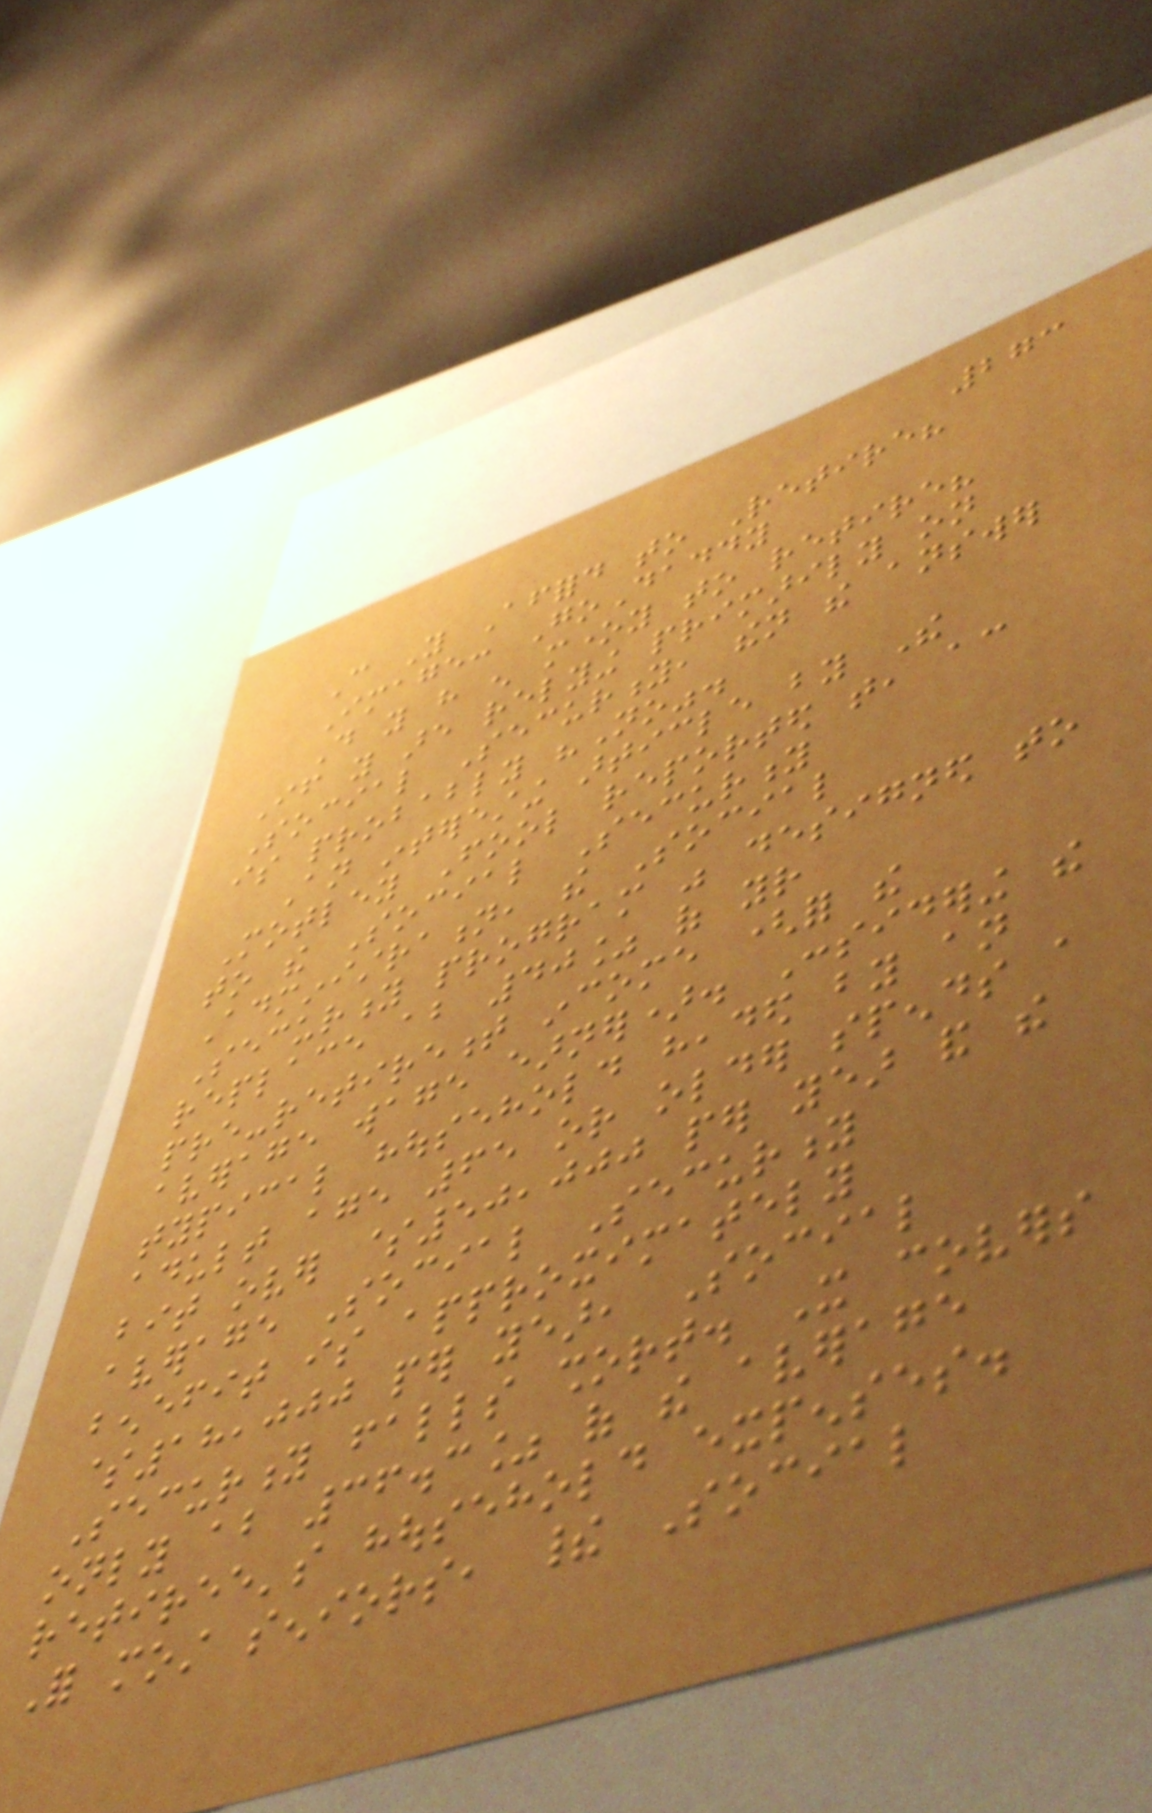273
Can You Afford to Retire?
Image: GoDaddy
Do you have enough money to retire?
If you are relying primarily on
Social Security, then the answer
is probably "No".
An interesting article by The
Motley Fool reported that, according
to the Social Security
Administration, the Social
Security program was designed to
replace about 40% of your
pre-retirement income (for the
average wage earner). Considering the
typical household headed by an
adult age 65 or older spends a
bit over $50,000 per year and the
average Social Security
benefit is approximately
$18,000 per year, Social
Security falls short. It covers
only about 36.3% of the average
retiree's household expenses.
For most seniors, their Social
